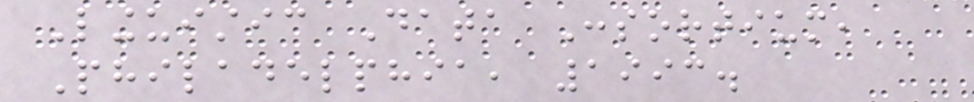Linguistic Data Consortium,
Philadelphia, 1993.
